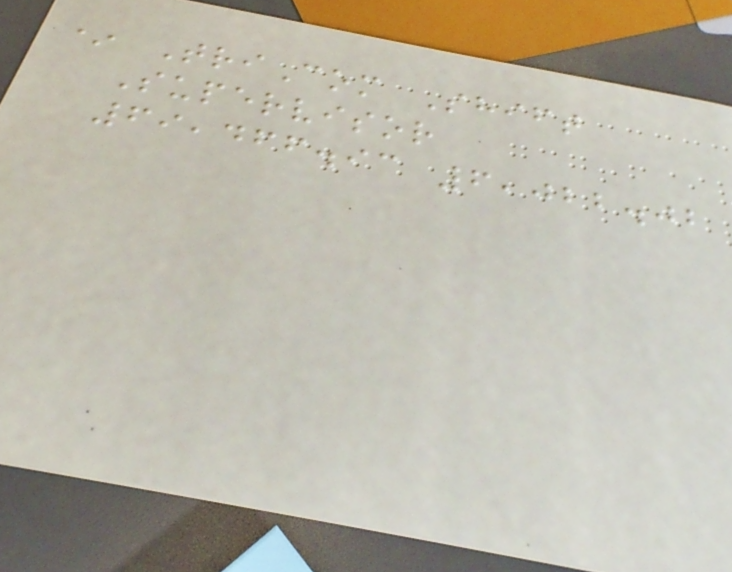* TriCom Shift
Supervisor
69,466.93 6,022.02
